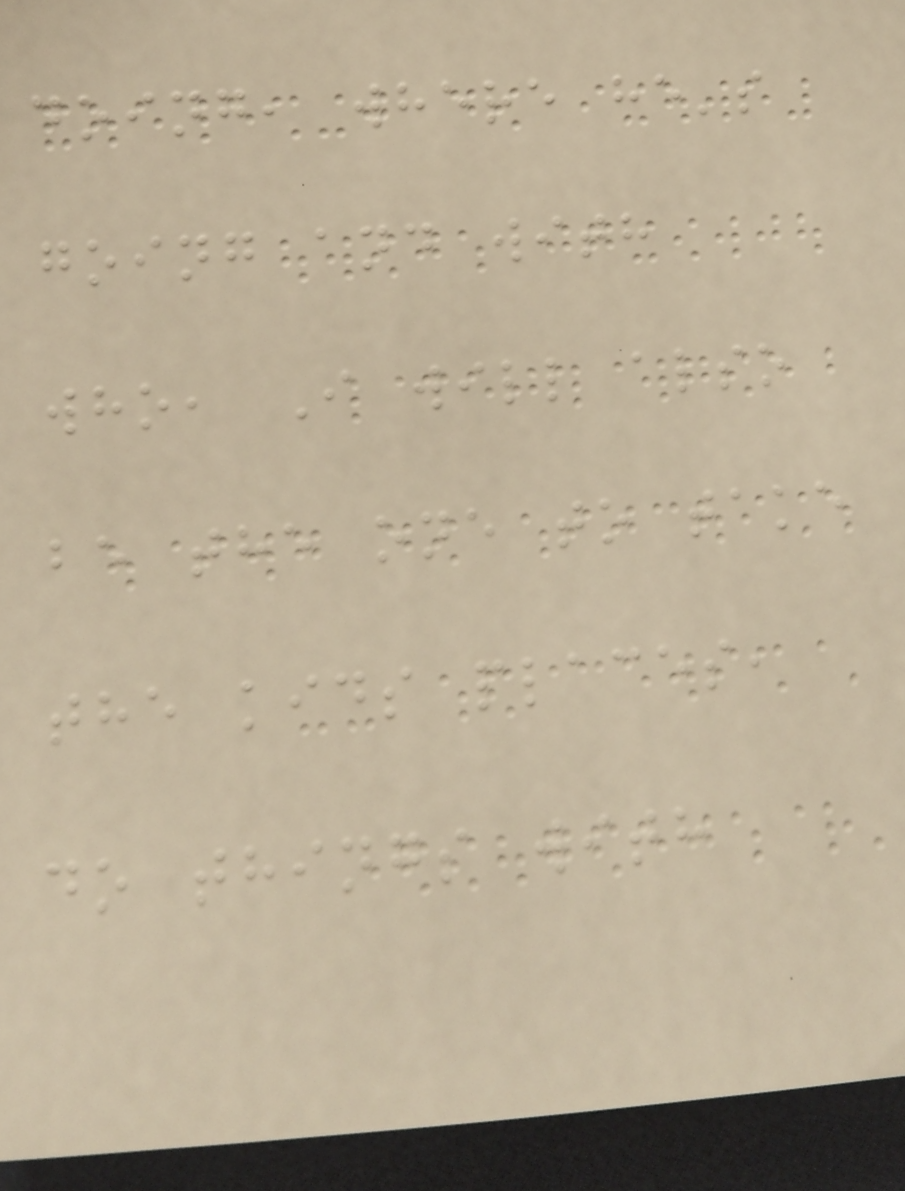doing, where he's
going and with
who, I will also
be the one to take
the kids places,
do things with
